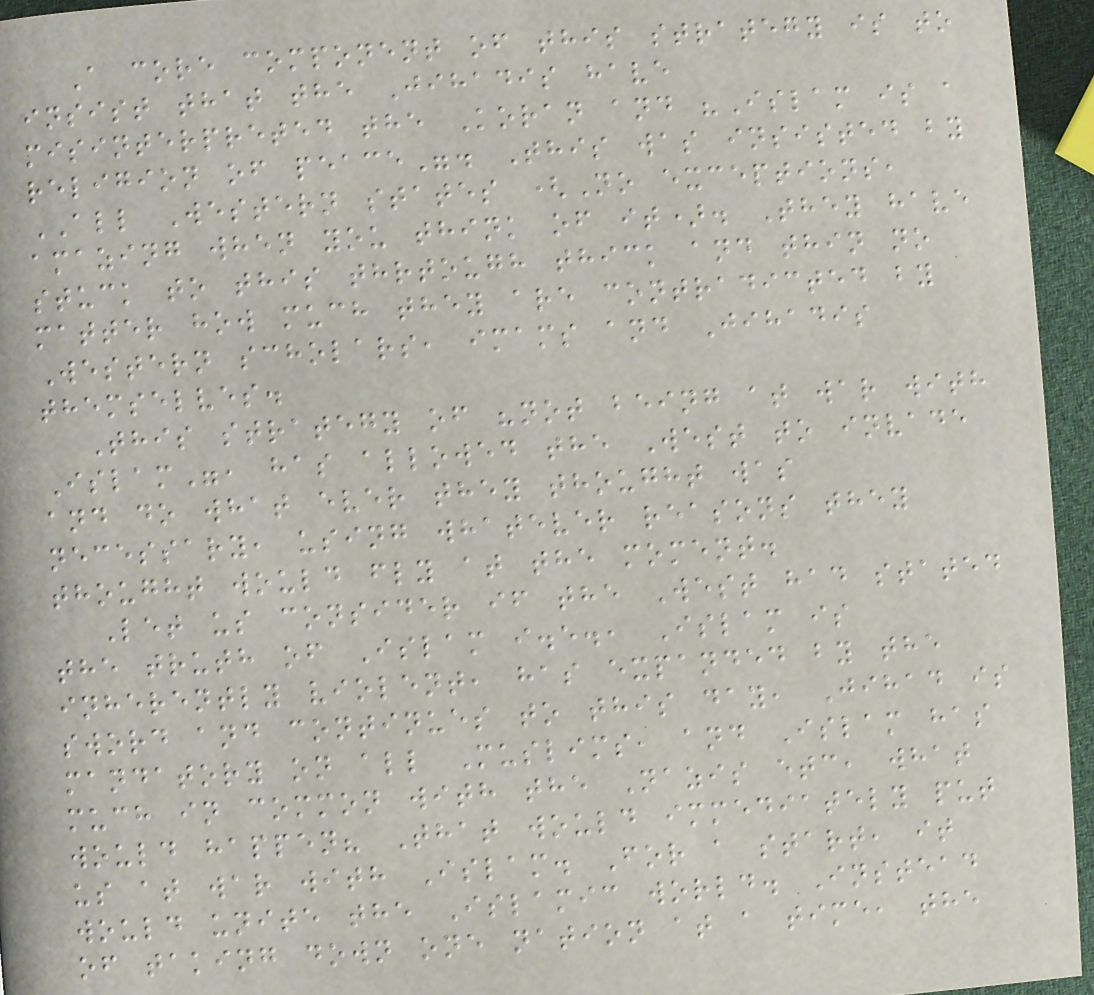A core component of this strategy is to
insist that the Jihadis have
misinterpreted the Koran and "Islam is a
religion of peace". This was insisted by
ALL Western states (No exceptions,
amazing when you think of it). They have
stuck to this thrtough thick and thin no
matter how much they are contradicted by
Western scholars, imams and Jihadis
themselves.
This strategy of "not being at war with
Islam", has allowed the West to invade
and do what ever they thought was
necessary, using whatever reasons they
thought would fly at the moment.
Let us consider if the West had stated
the truth of Islam i.e., Islam is
inherently violent, has expanded by the
sword and continues to this day, Jihad is
mandatory on all Muslims, and Islam has
much in common with the Nazis etc, what
would happen? That would immediately put
us at war with Islam. For a start, it
would unite the Islamic world. Instead
of taking down one nation at a time, the
